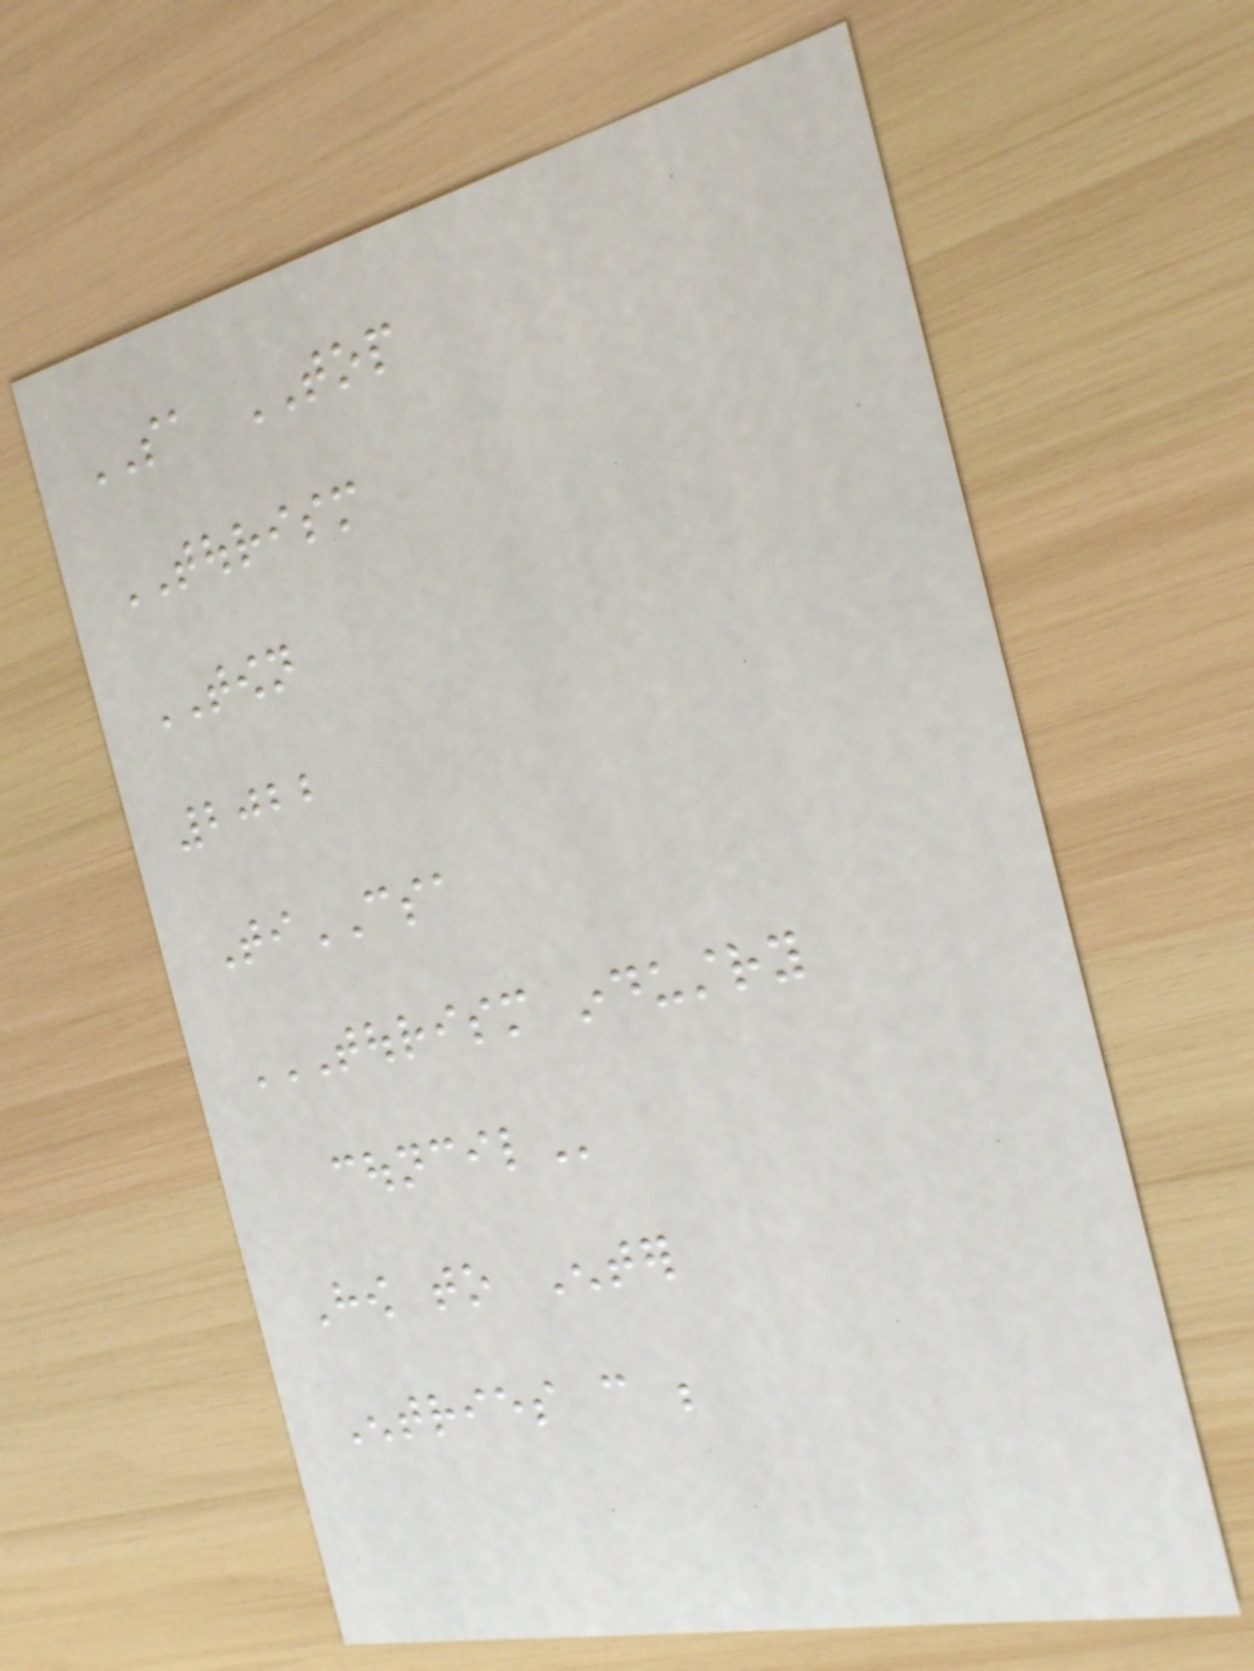SA TOP
TOURISM
TOWN
2022
TiCSA
TOURISM INDUSTRY
COUNCIL
How to Enter
Entries can be
